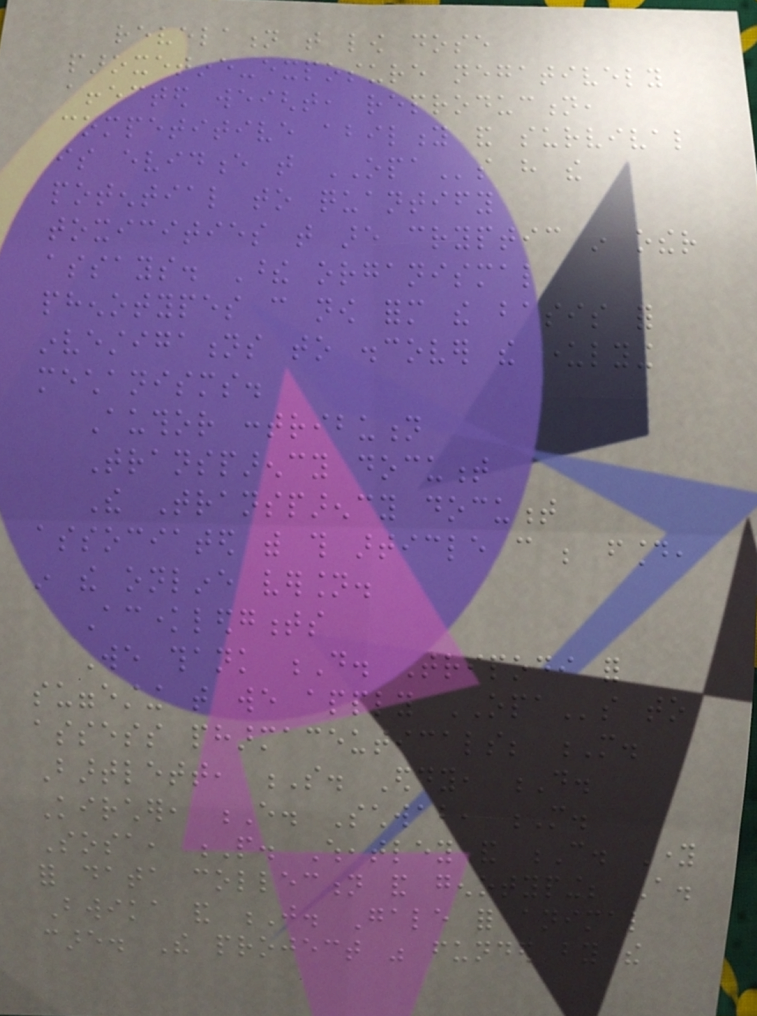revelation that low dose
paroxetine-exposure negatively
affected weight, reproduction,
competitive ability and survival
is evidence that OPAs have the
potential to quantify
toxicities that are cryptic in other
assays. These organismal
phenotypes can now form the basis for
investigations to discover the underlying
mechanisms.
Author contribution
Transparency document
The Transparency document
associated with this article can be found,
in the online version.
Acknowledgments
We thank D. Tripodi for
suggesting that we apply OPAs to
assess pharmaceuticals; M.
Bartlett, S. Eddy, D.
Kircher, E. Schwab, M.
Sosa, P. Wheatley and C. Young
for data collection and genotyping; A.
Bwika and J. Gale for animal
care. The project was funded by the
